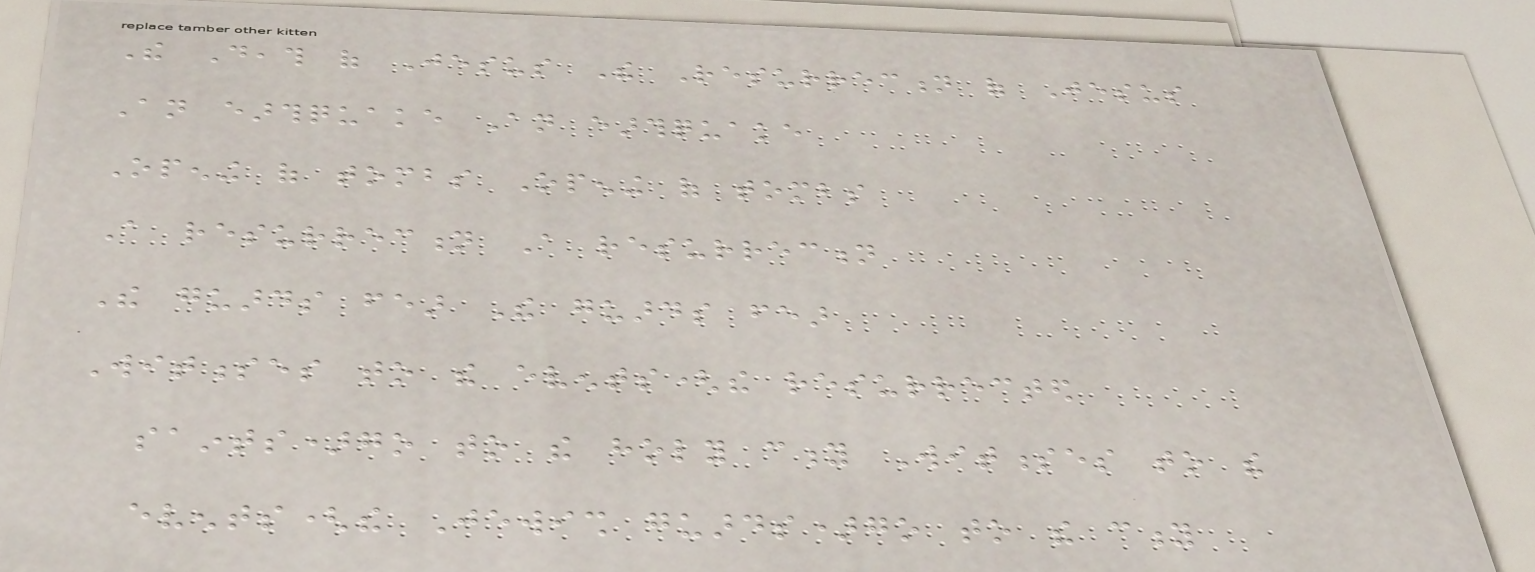The Death of Jesus The Resurrection of Jesus
An earthquake An earthquake
Opening of tombs Opening of tombs
A resurrection A resurrection
The guards fear The guards fear
Witnesses to the events(the resurrected
saints)go to the holy city Witnesses to the
events(the Jewish guards)go to the city
